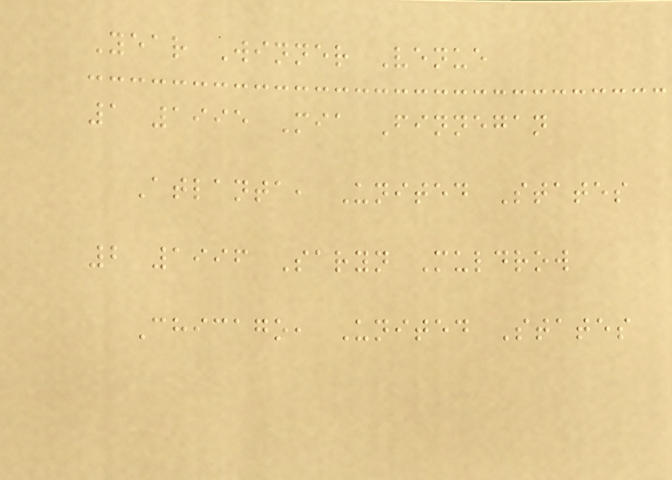Year Winner Venue
1 1995 Mia Finnegan
Atlanta, United States
2 1996 Saryn Muldrow
Chicago, United States
